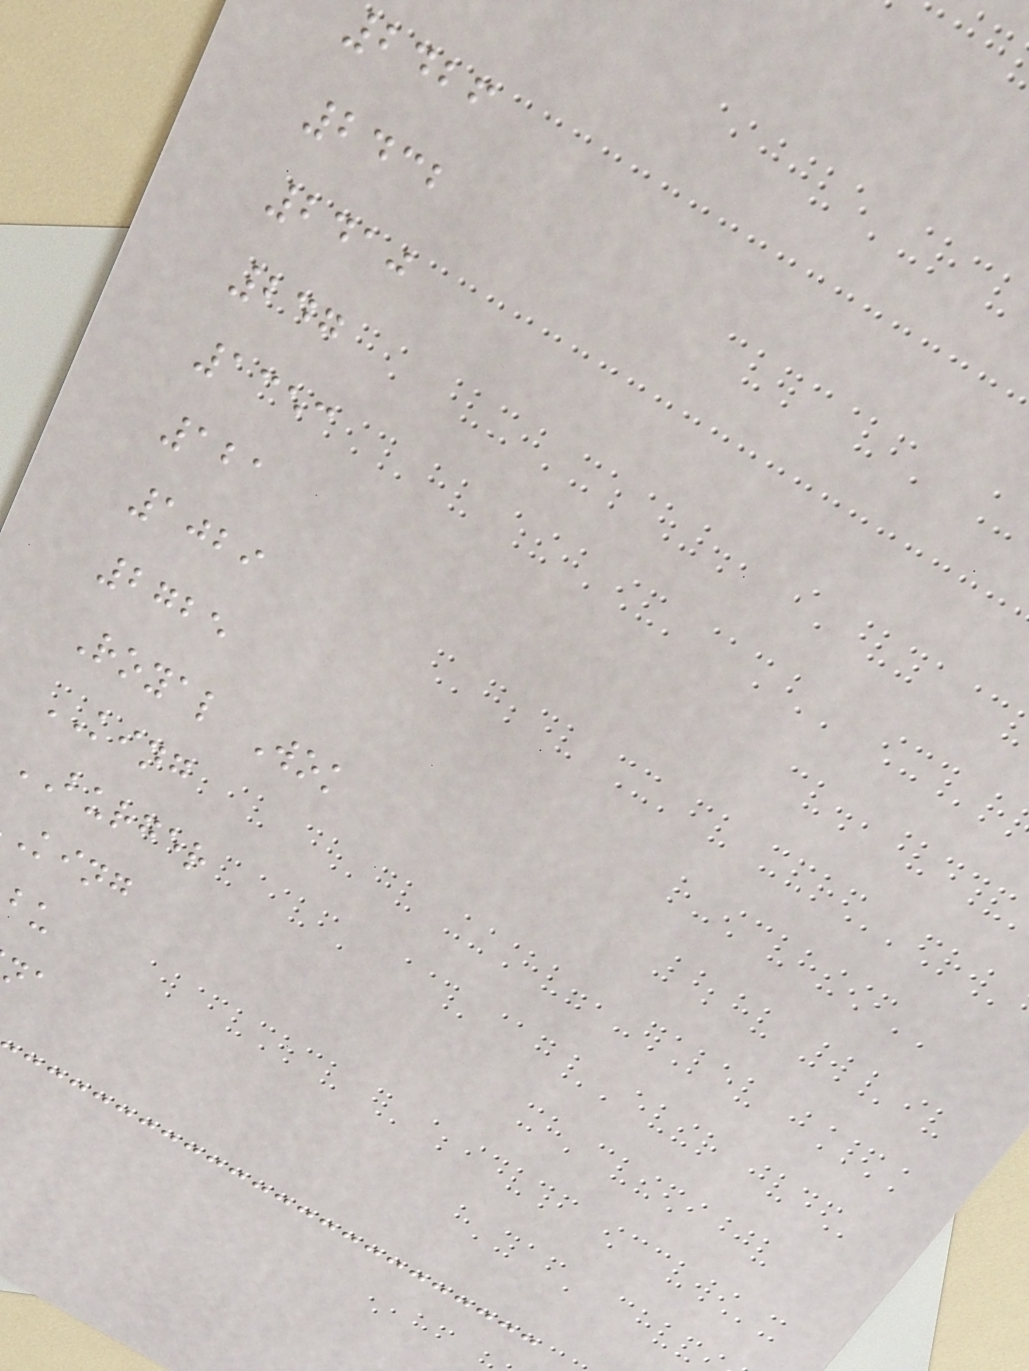2426
2432
2410
247
1353
121
1029
2725
Royal Wok
KING
BURGER
king
